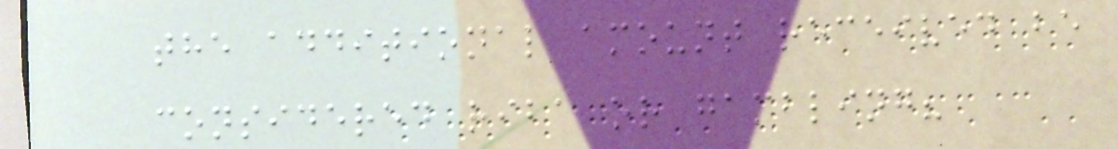the additional amount received be
considered riba or gambling?
